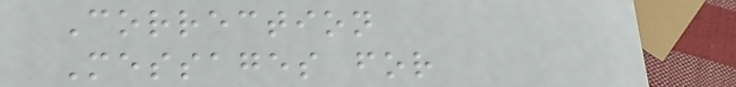Correction
Messages for
